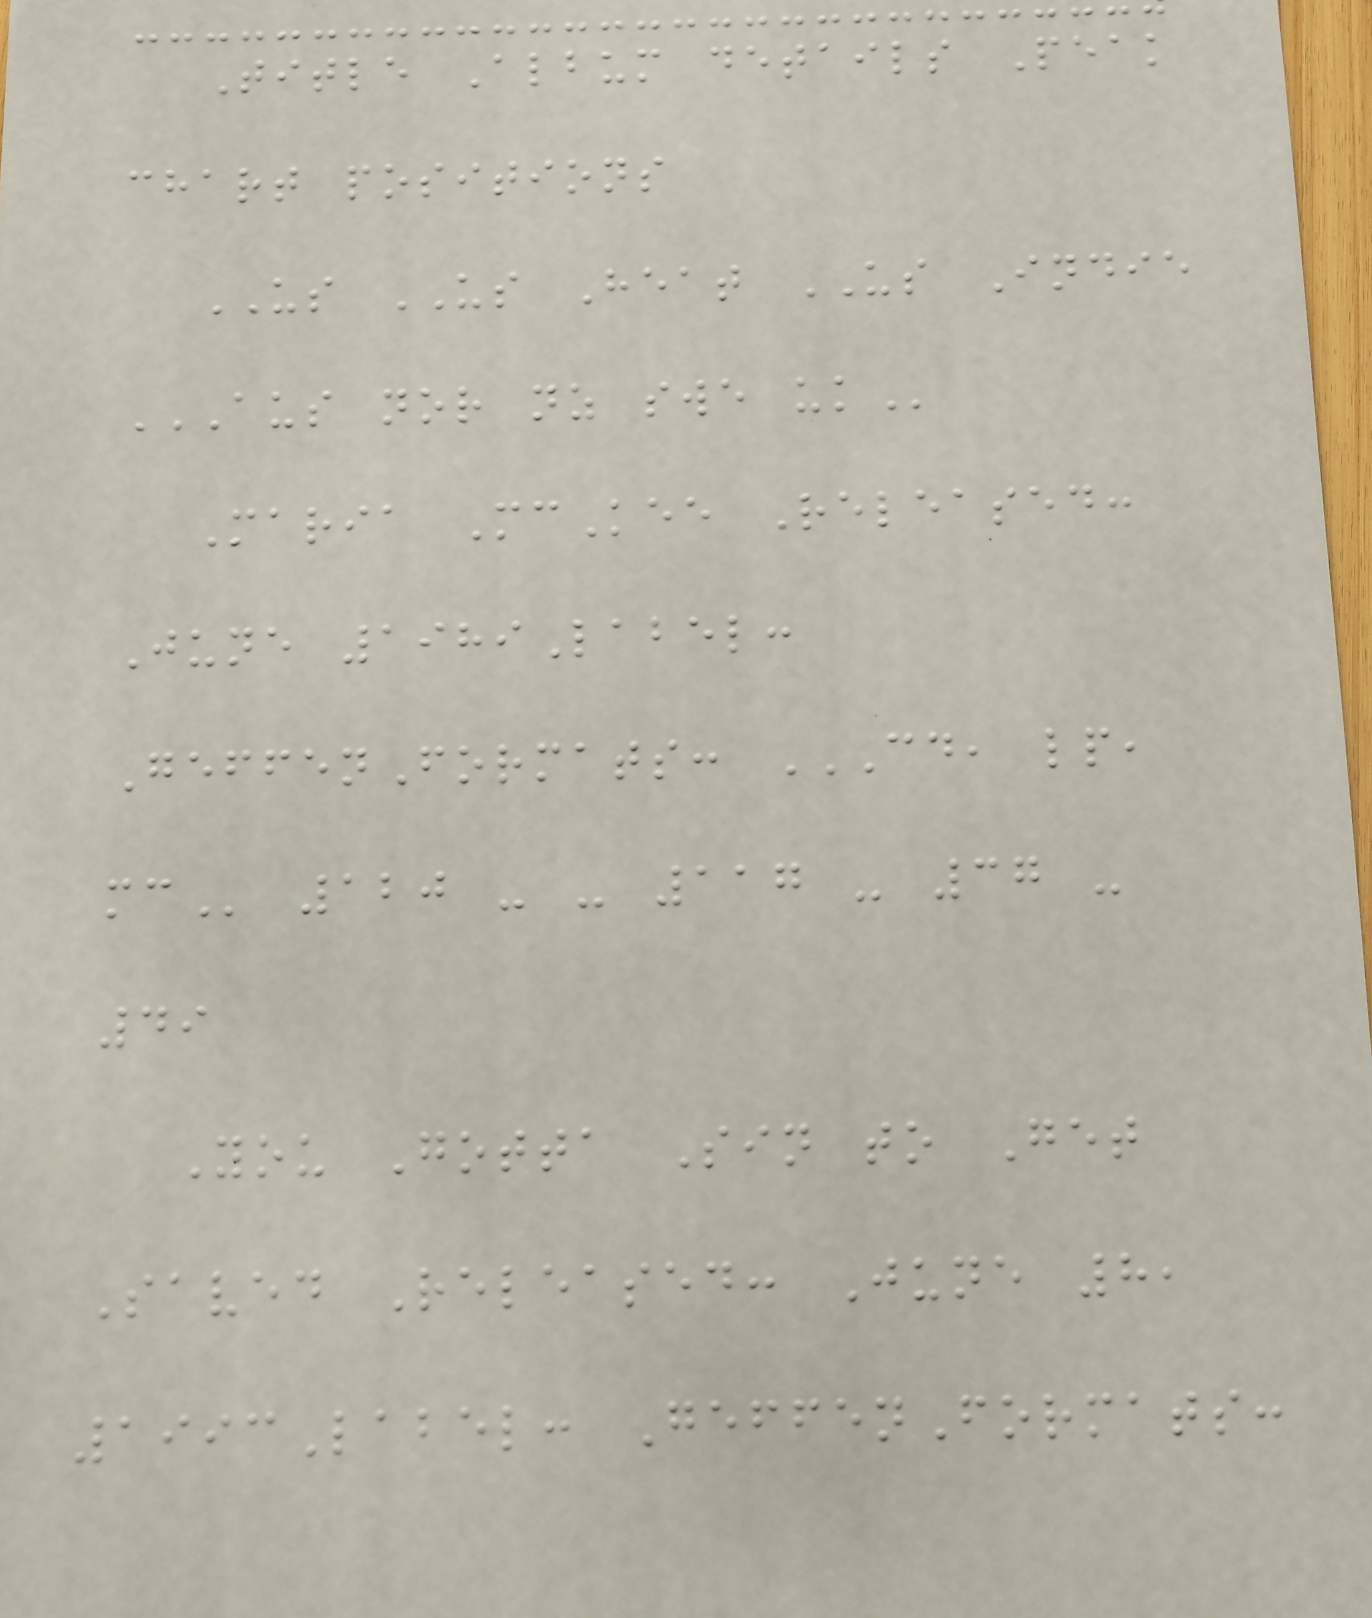Title Album details Peak
chart positions
US US Heat US Indie
AUS NOR NZ SWE UK
Maria McKee Released:
June 1989Label:
GeffenFormats: CD, LP,
MC 120 - - 117 - 37 -
49
You Gotta Sin to Get
Saved Released: June 8,
1993Label: GeffenFormats:
